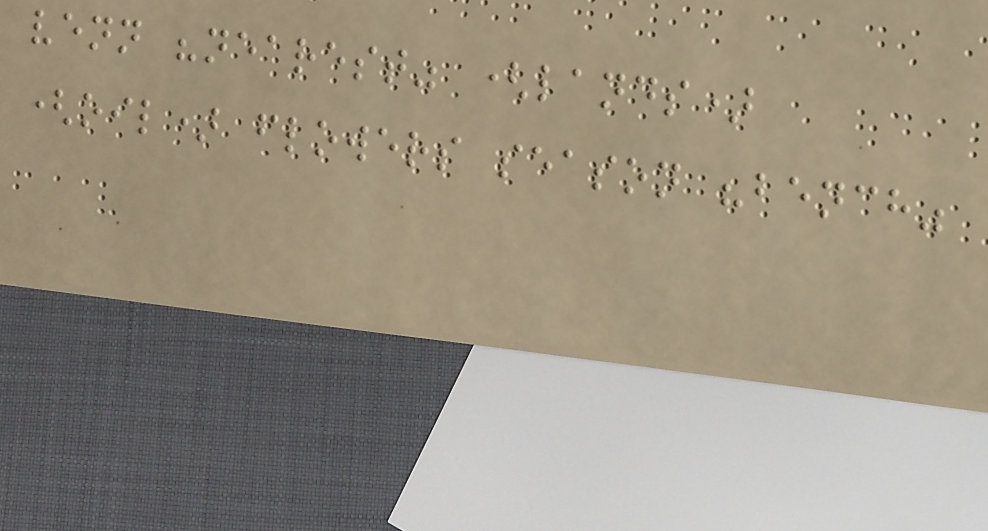venn "nearest" (lands)
(oil) flowers season "bench"
